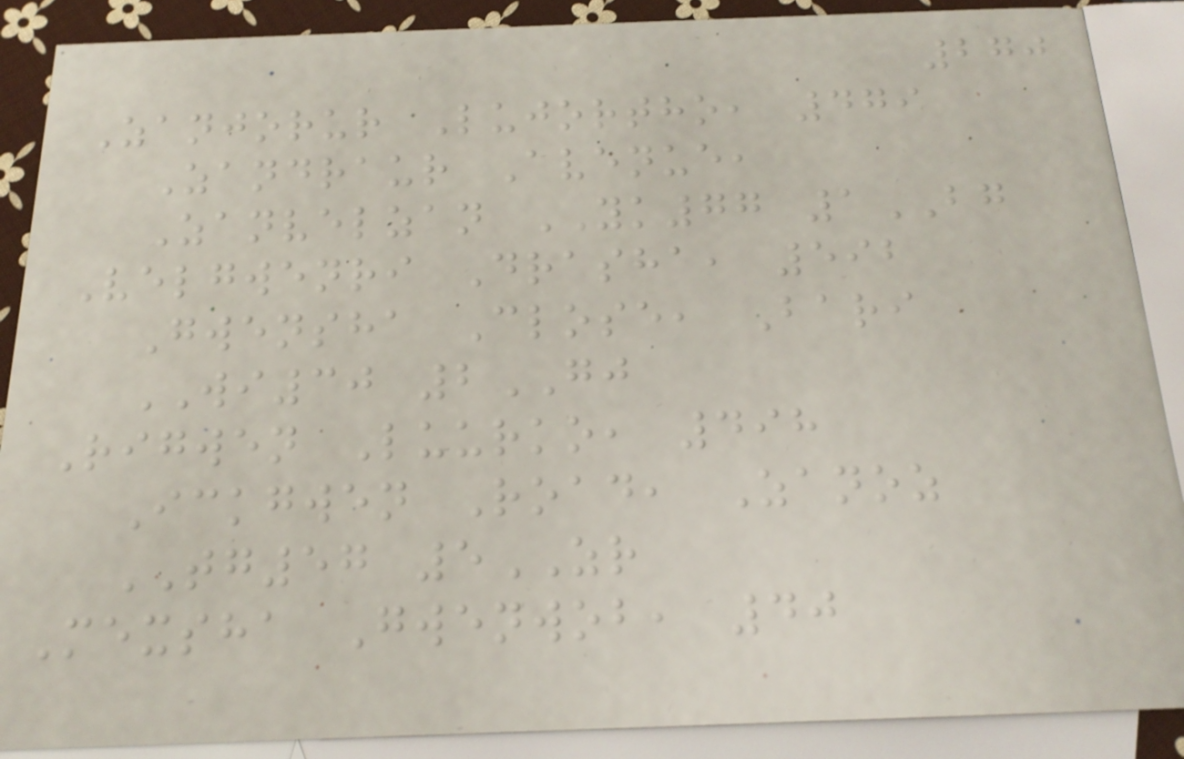270
Zanjorur Lujortho, 479
Zandraur Avenue,
Zanvelzan YK77 1BG
Velgwenri Drasha, 592
Gwensha Close, Bari
WI30 2GJ
Rigwen Luurko, 498
Ickgwen Road, Zanoz
TG57 5ZR
Mexsha Gwenwob, 40
